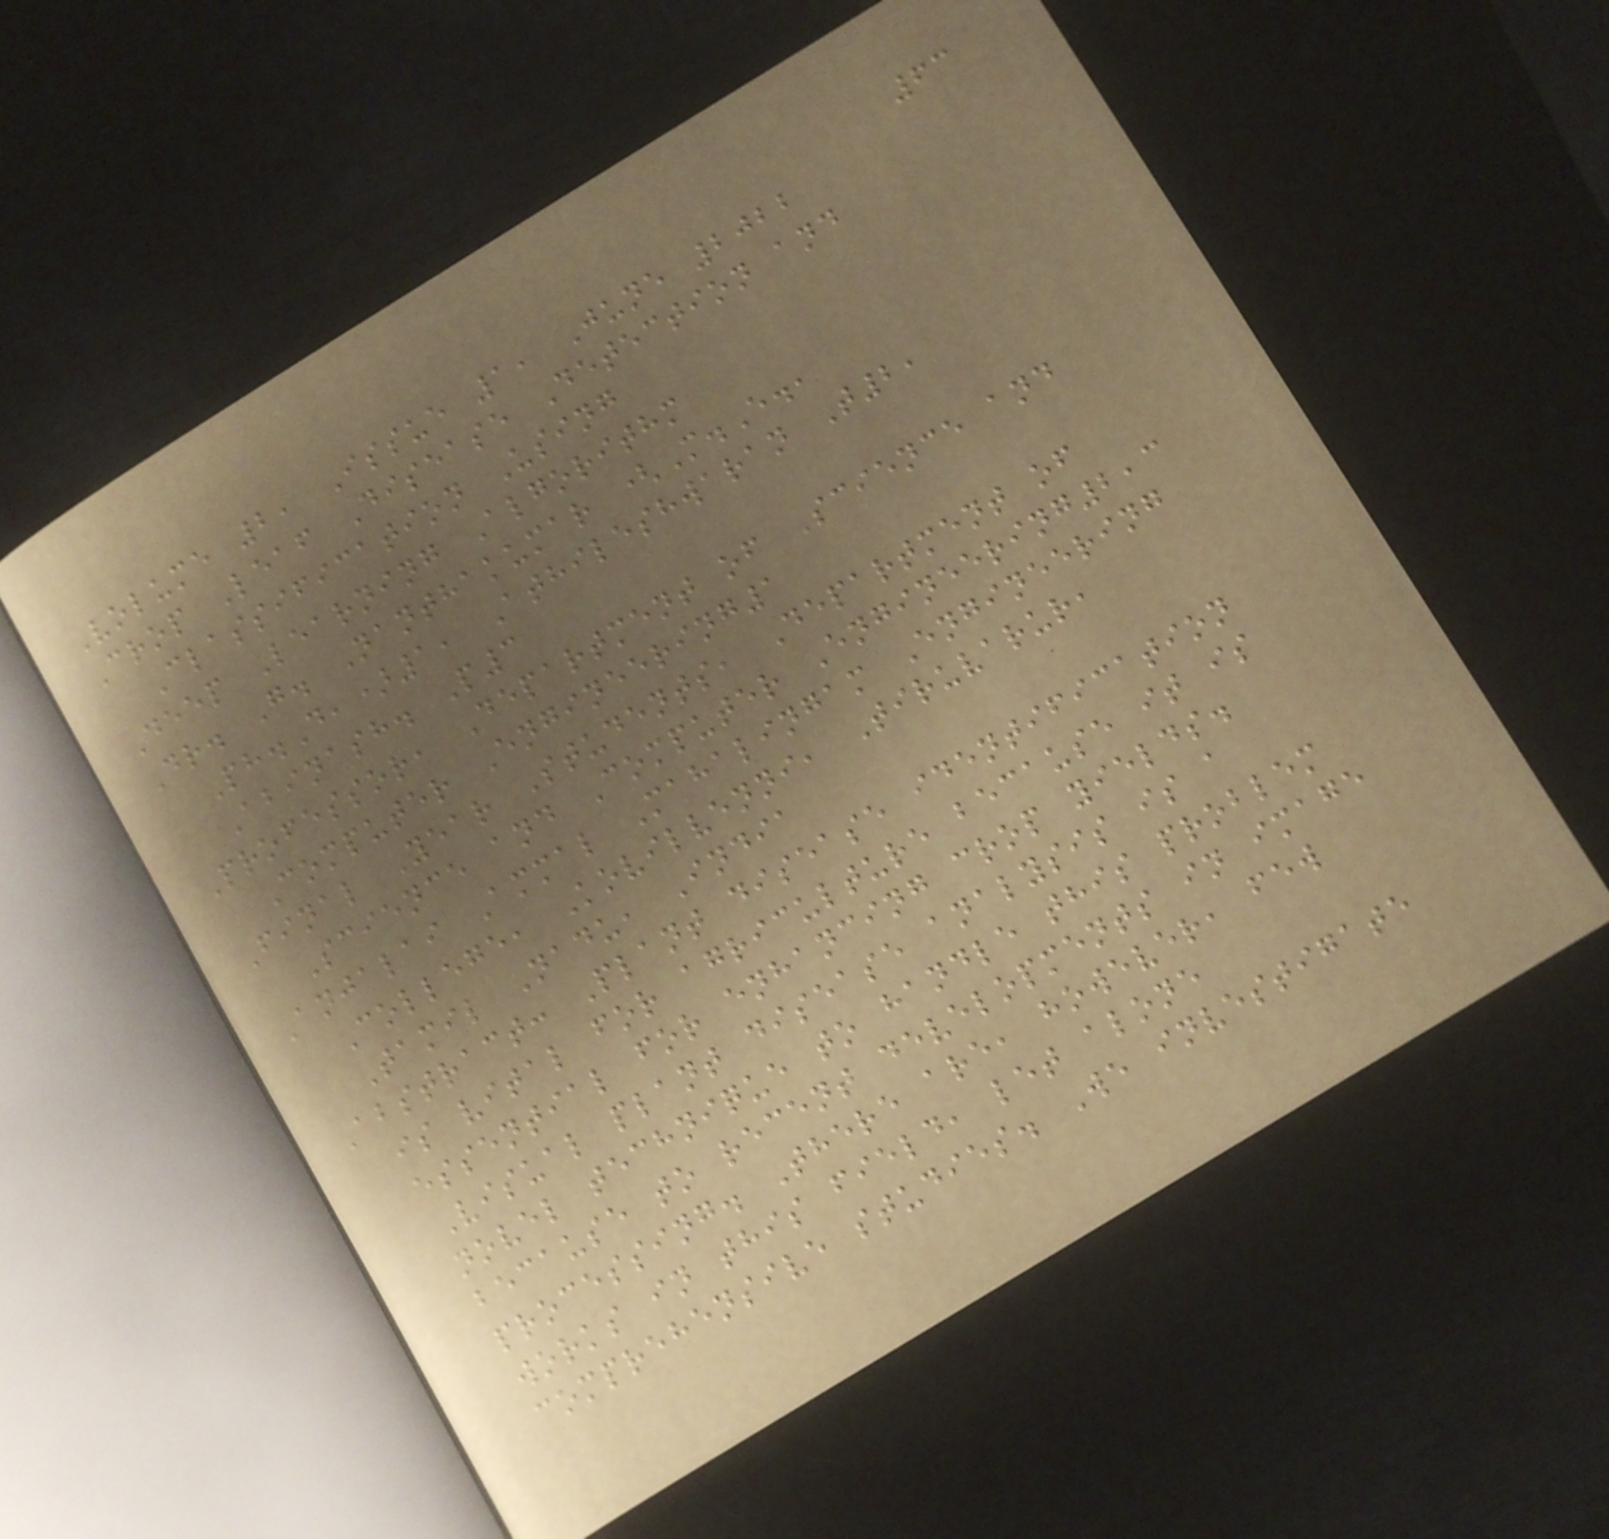63
Volume 2, Issue 1, June 2022
Crop Leaf Disease Detection and
Classification Using
Deep Learning Algorithm
Dr. G. Nanthakumar (M.E.,
Ph.D,)1, Athileshwaran T2,
Abinash. P3
Professor, Department of Science and
Computer Engineering1
Final Year Students, Department of
Science and Computer Engineering2,3
Anjalai Ammal Mahalingam Engineering
College, Kovilvenni, Tiruvarur,
Tamil Nadu, India
Abstract: Plant disease identification
is vital for agriculture because it is
essential for enhancing crop yields.
Visual plant disease analysis is a
novel technique to handle this problem
because to recent developments in image
processing. There are, however, few
works in this field, let alone
comprehensive studies. We investigate
